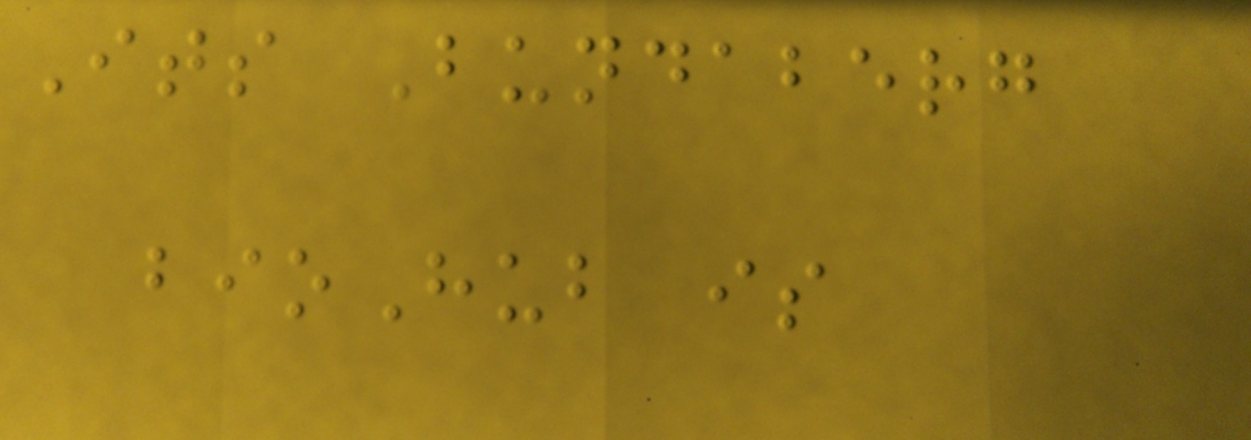Its Bundaberg
bioHub is
